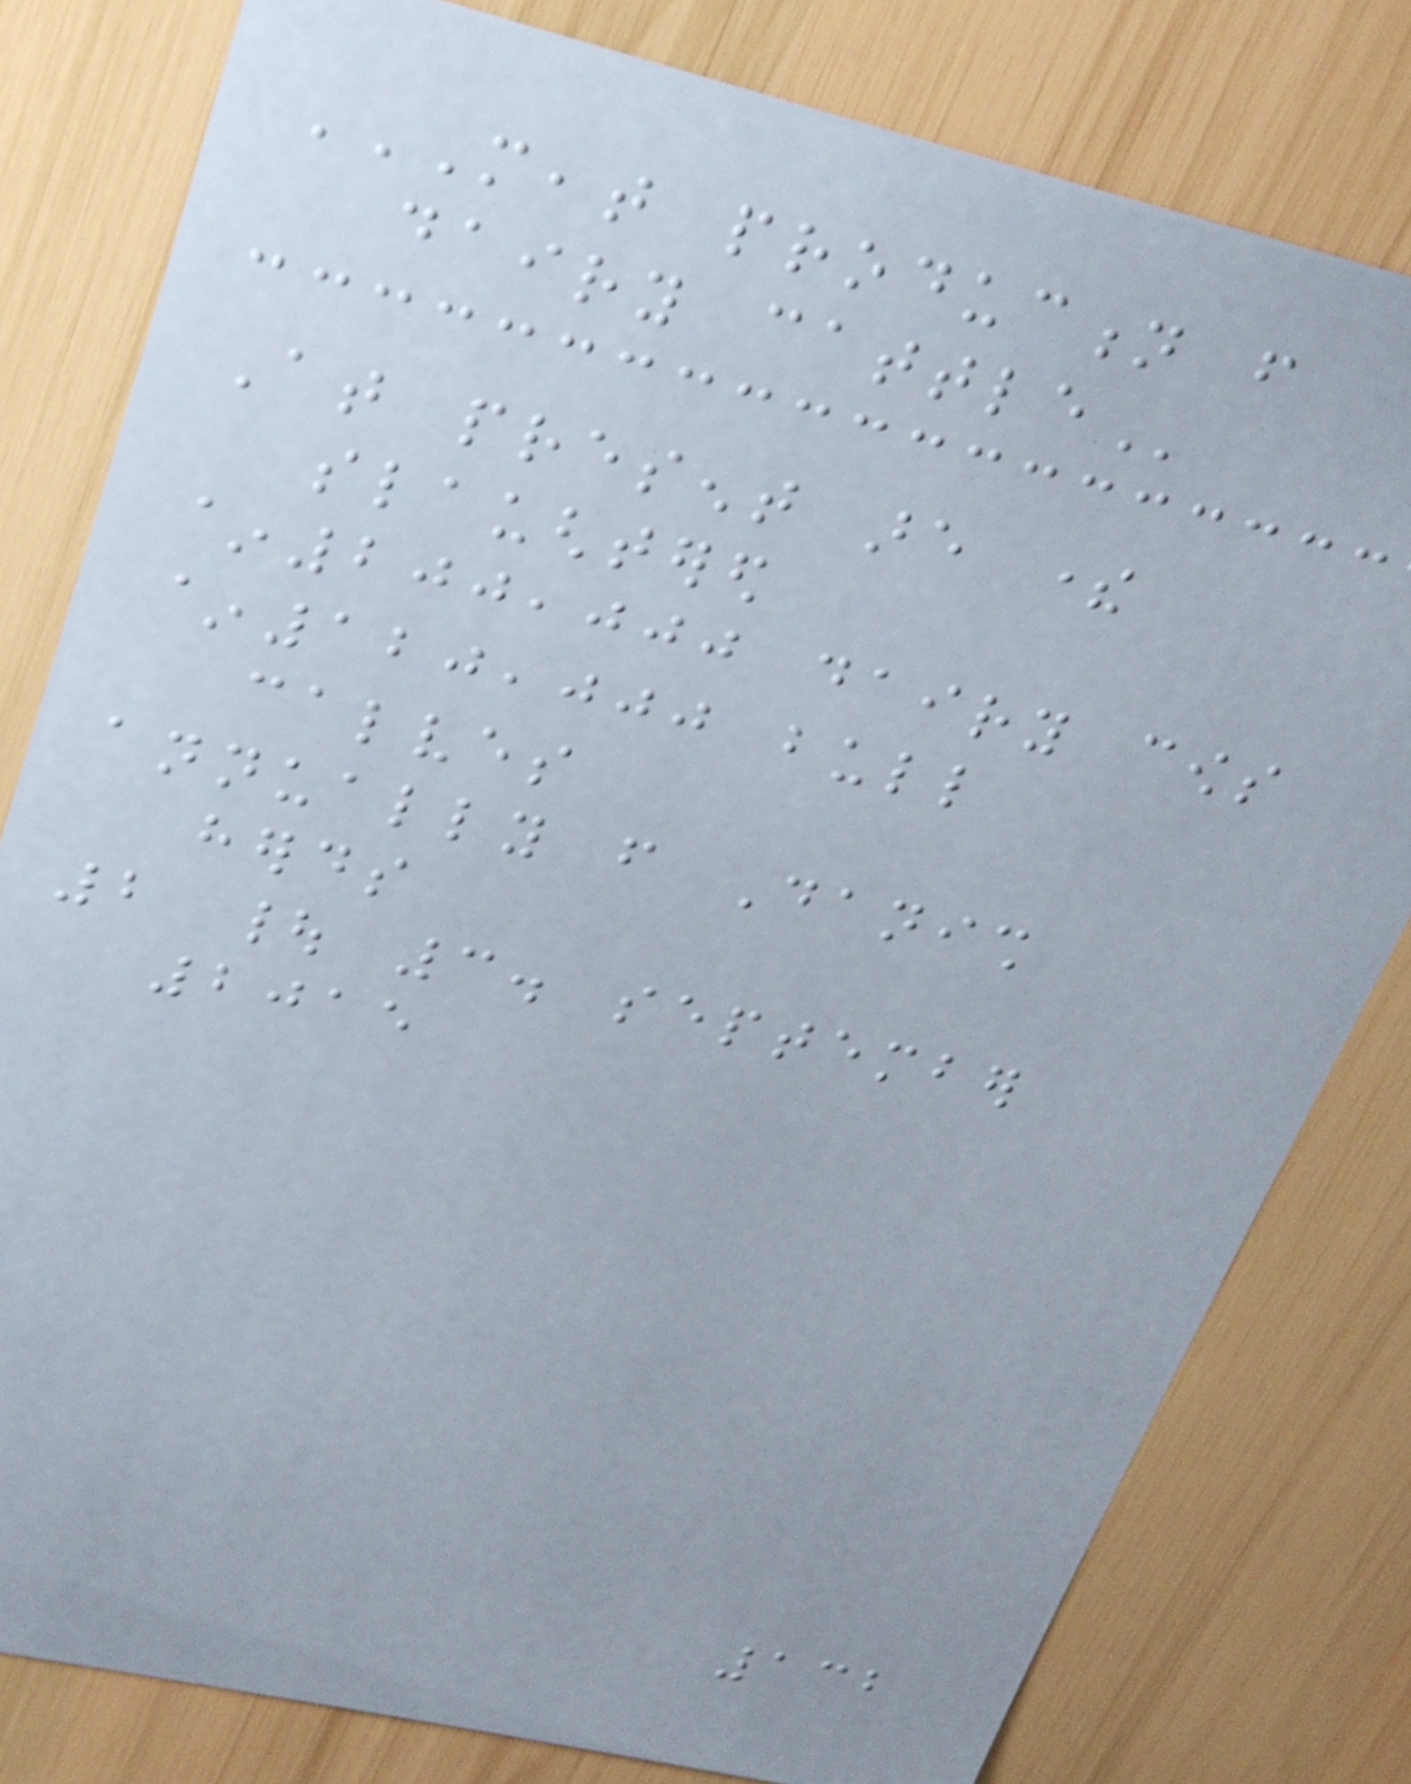MEAT PRODUCTION FROM
DAIRY CATTLE
At present are there
slaughtered
~200,000 dairy cows
~120,000 bull
calves
annually from Danish
herds
2 | 3. september
2015
132
